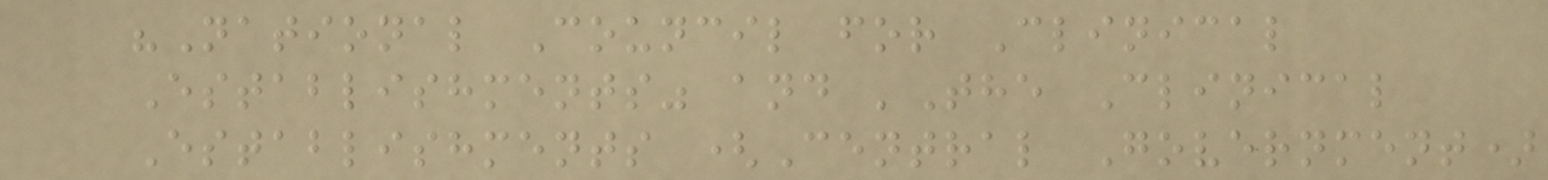"National Council for Clinical
Establishments" and 'The Clinical
Establishments (Central Government)
